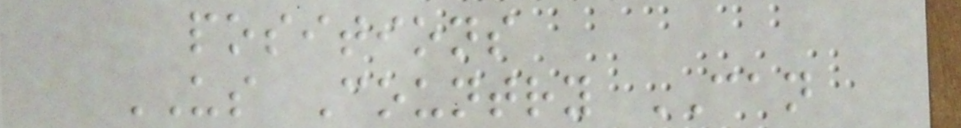positions
US Country CAN
